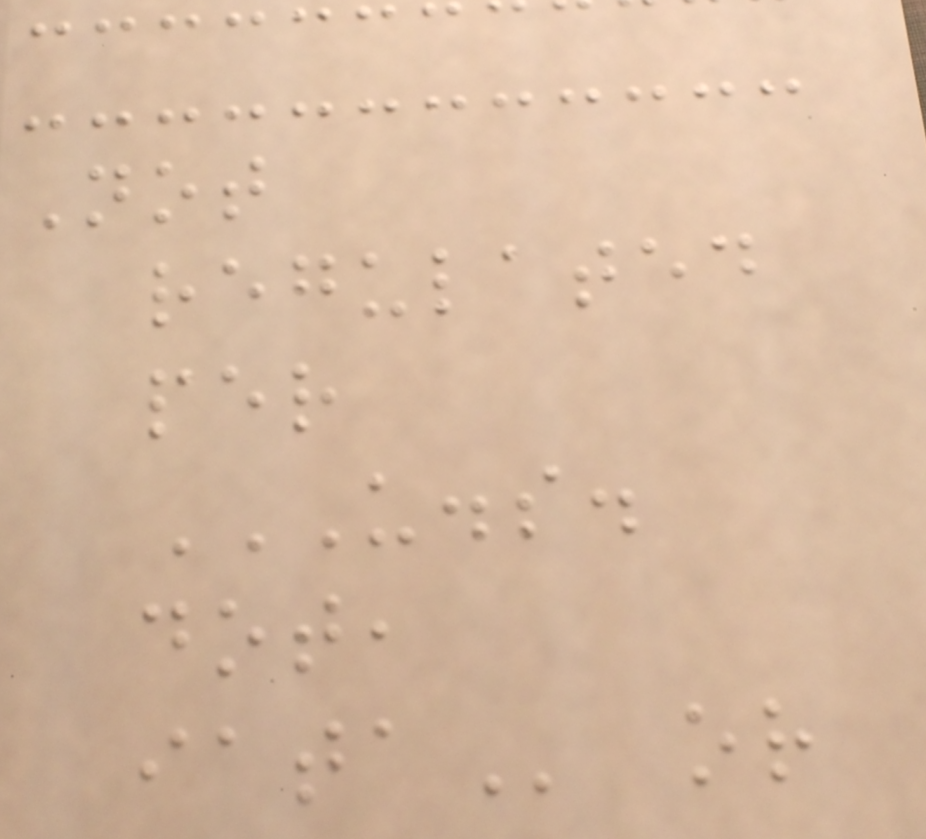Not
regulated
per
U.S.
DOT,
IATA or
